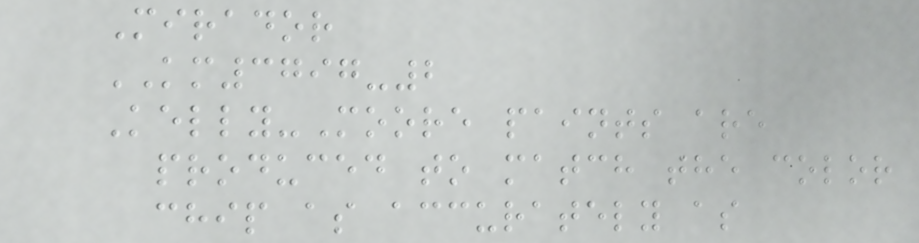Mirador
KM3797-2
Kelly-Moore paints are
produced to match the color
chip as accurately as
